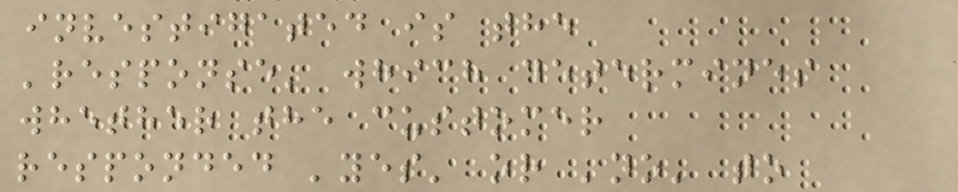investigated is the
'response' which determines
whether the customer
responded 'yes' or 'no' to
